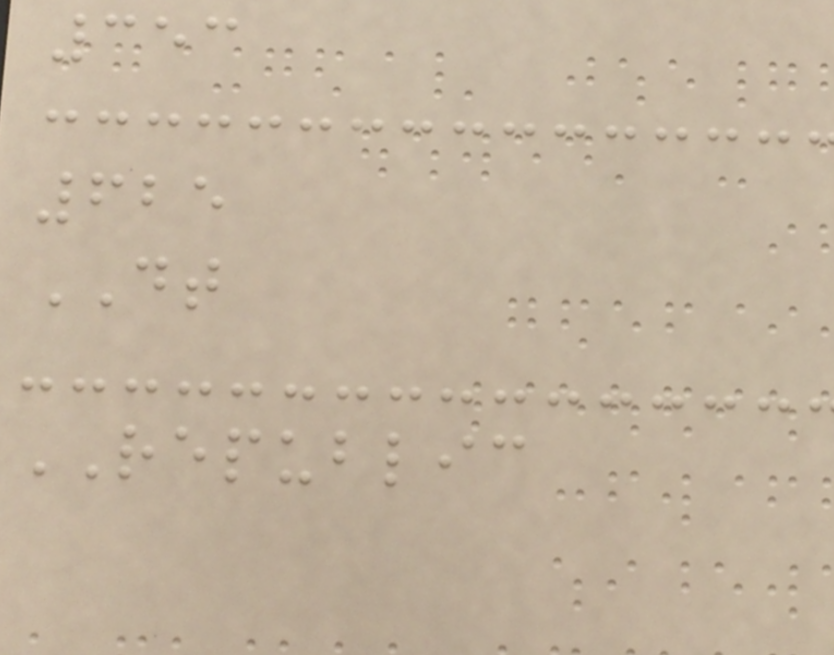353
625
DT
REPUBLIC
